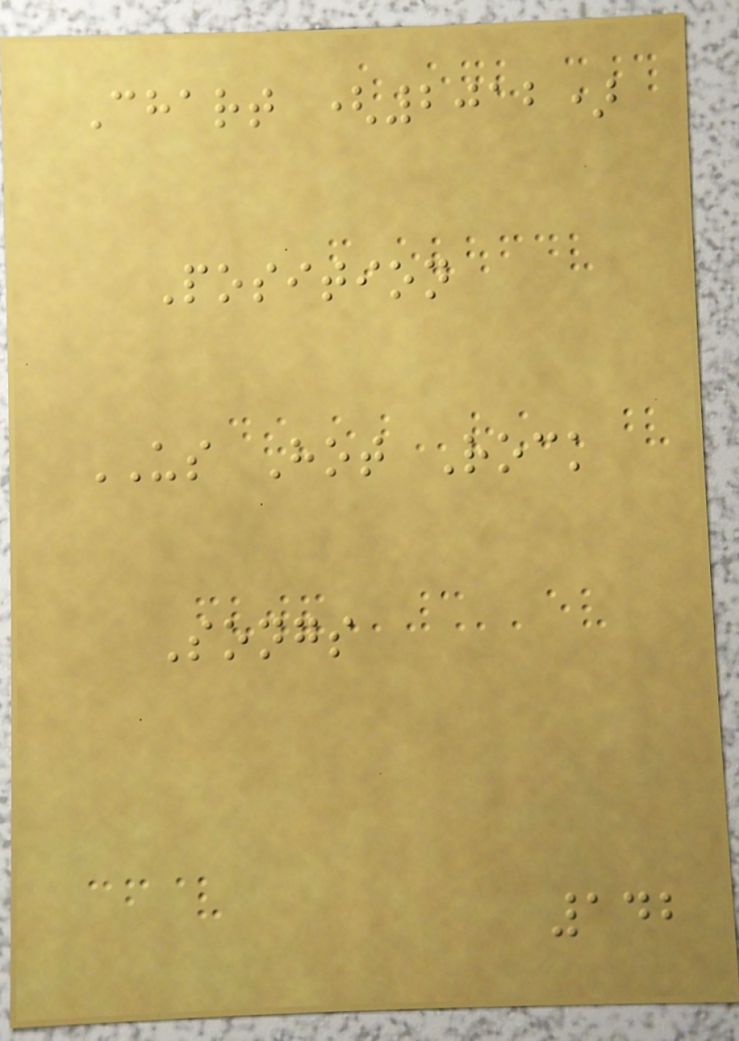Chart (2012)
Position
US Hot Rock
Songs
142
